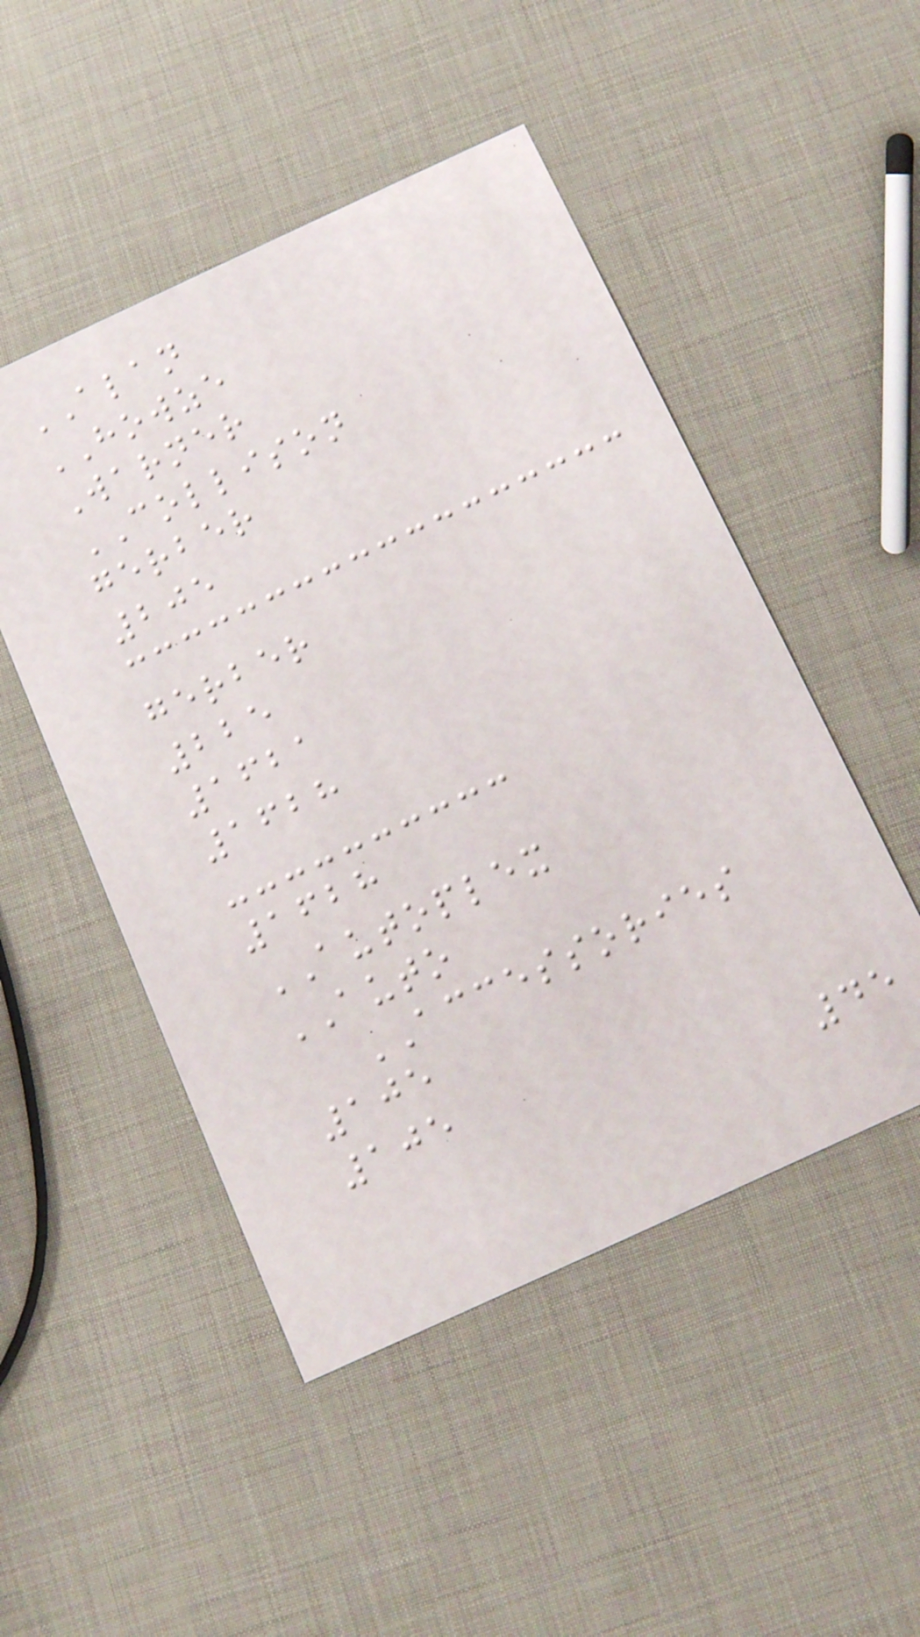ALAN
HOWZE
Warner
COLLISON
gerber
205
gerber
225
1621
1628
1628
AUTOPLEX
AUTO
ACCESSORIES
105
105
45
